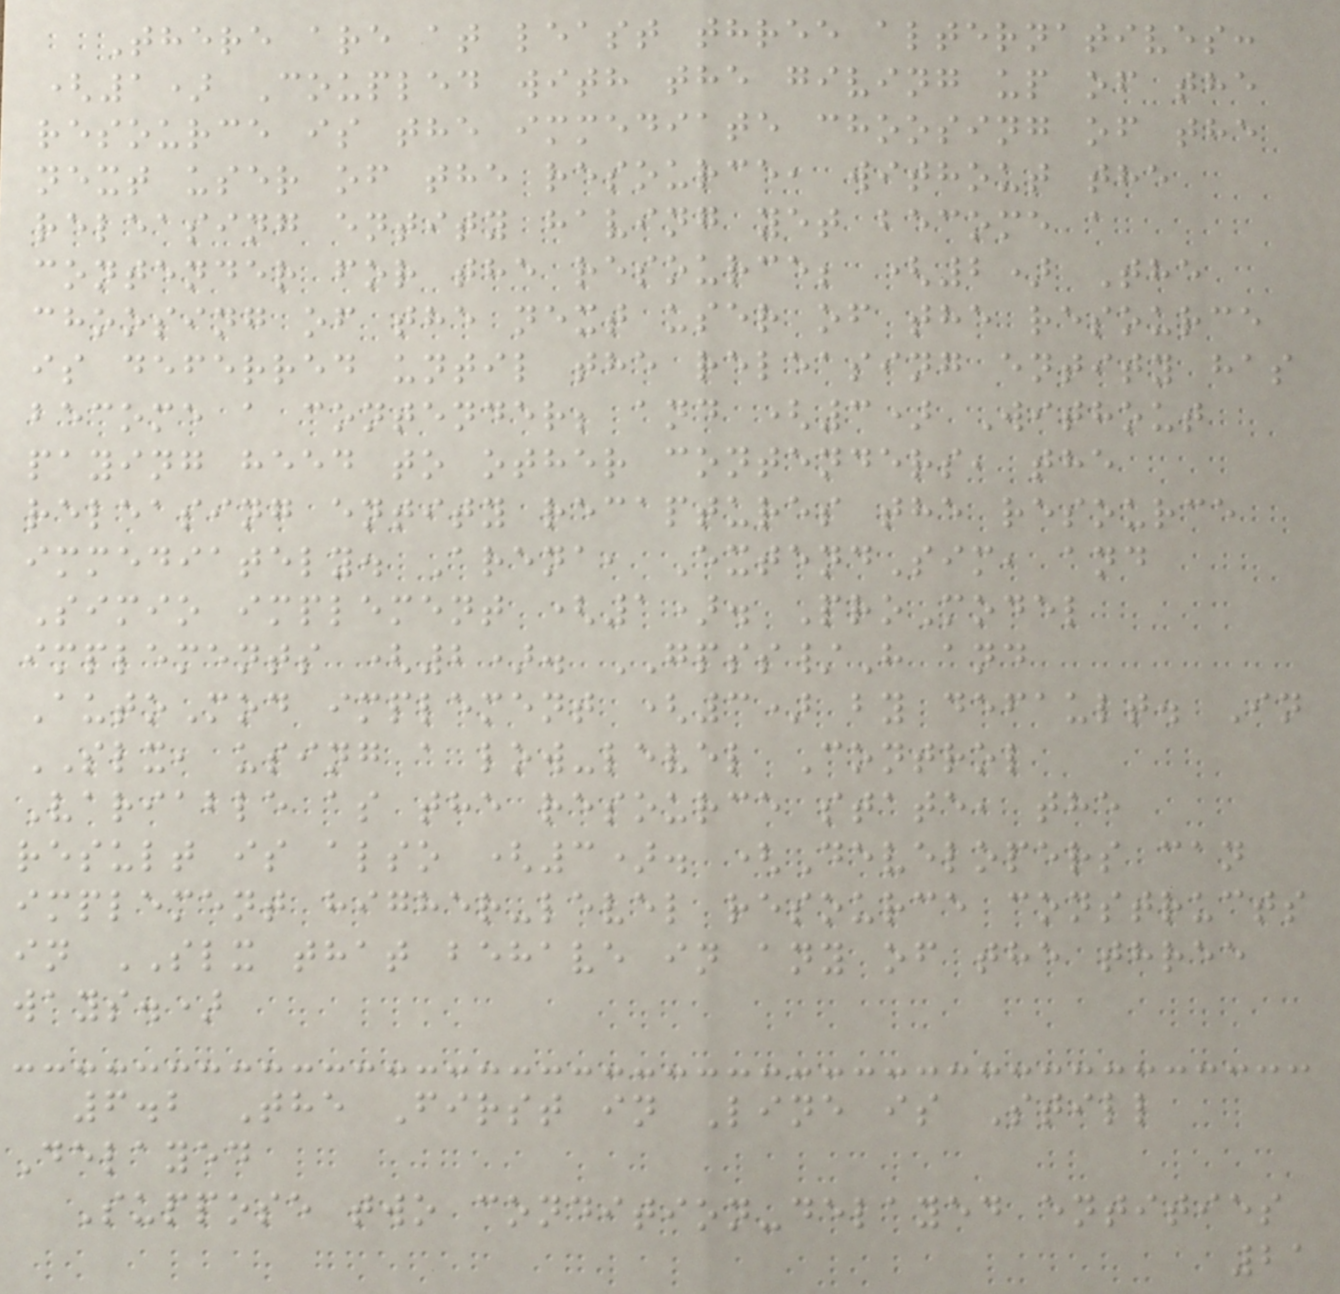There are at least three alternatives:
(1) Coupled with the giving up of the
resource is the immediate choosing of the
next user of the resource, without the
releasing entity having yet become a
contender for the resource; (2) The
choosing of the next user of the resource
is deferred until the releasing entity has
become a contender; and (3) Without
paying heed to other contenders, the
releasing entity recaptures the resource
immediately. Arena, ExtendSim, and
Simio implement (1). ProModel
implements (2). GPSS/H and
AutoMod implement (3) by default. In
SLX, using a low-level Control
Variable as the resource state, the
result is also (3). (Developers can
implement higher-level resource constructs
in SLX that behave in any of the three
ways.)
6.2 The First in Line is Still
Delayed
Suppose two condition-delayed entities
21
